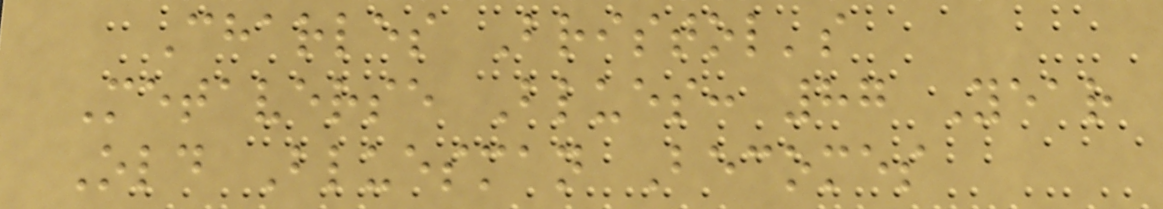Charles Bristol's
Metaverse Blues: 87 Year
Old Bluesman Becomes
